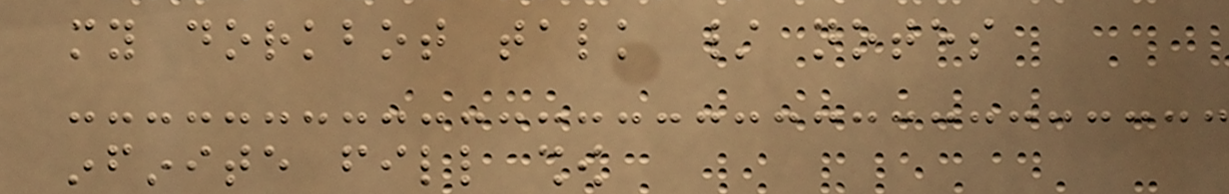my dorkbot talk / notes
infinite fill show
